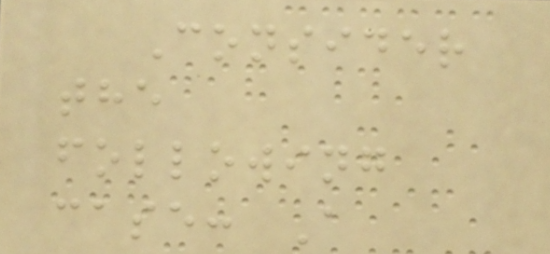Consider
the
following
case: A
